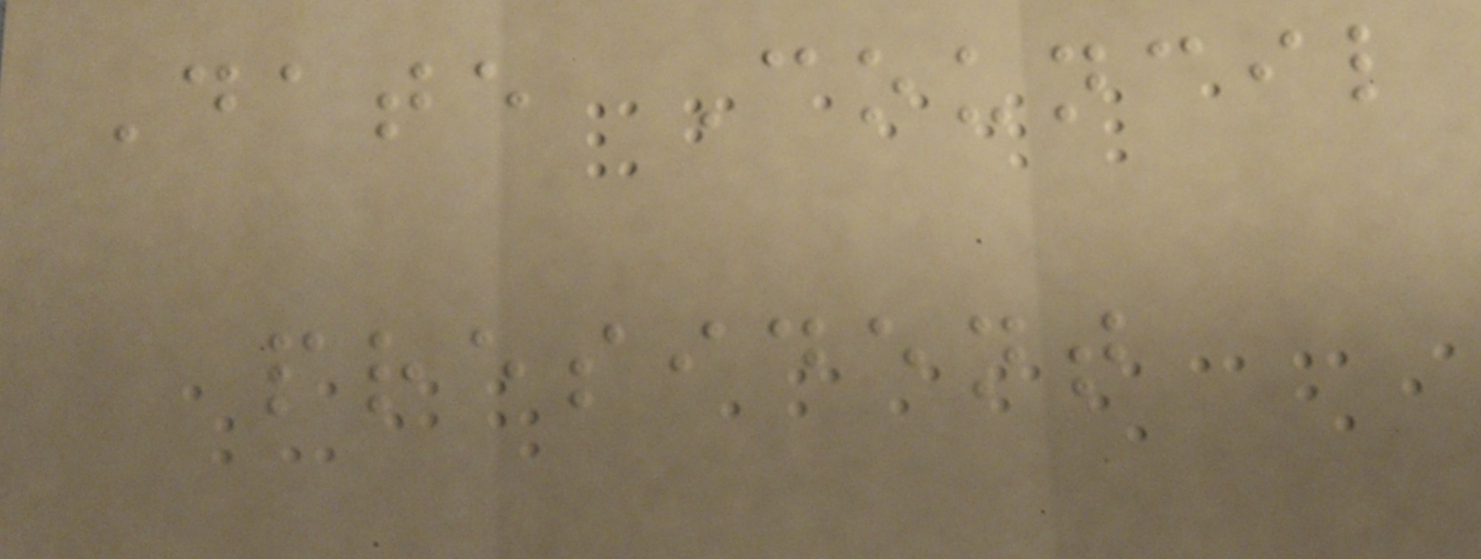Date Council
president
